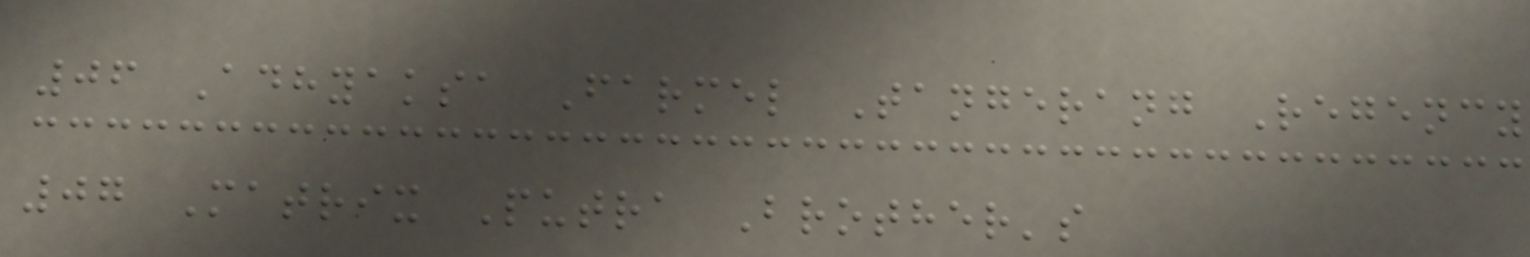06 Adhyaksa Farmel Tangerang Regency
07 Matrix Putra Brother's
